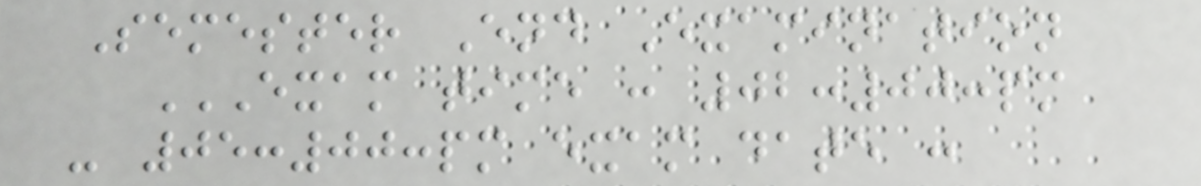Semester End Examination
EXAM TIME : 02:00:PM
- 05:00:PM EXAM DATE :
